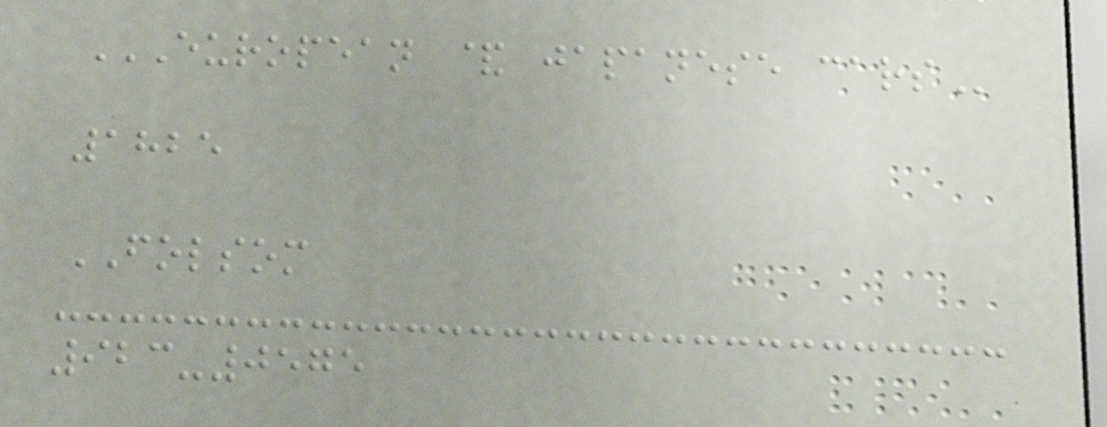EUROPEAN & JAPANESE CARS
1825
FOLSOM
923-0575
